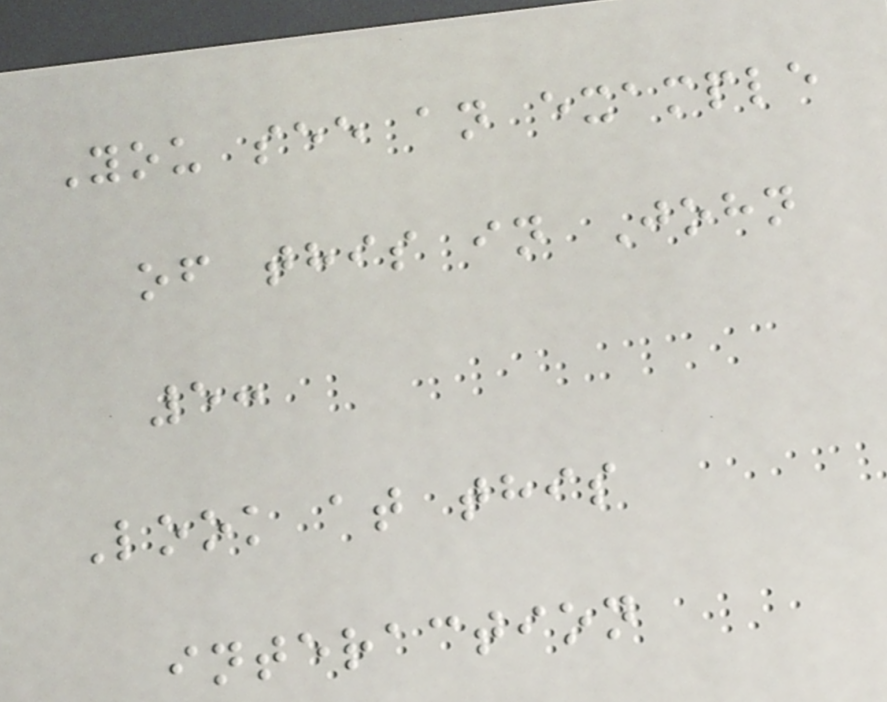You see an example
of this in John
5:
Look at this
interaction
